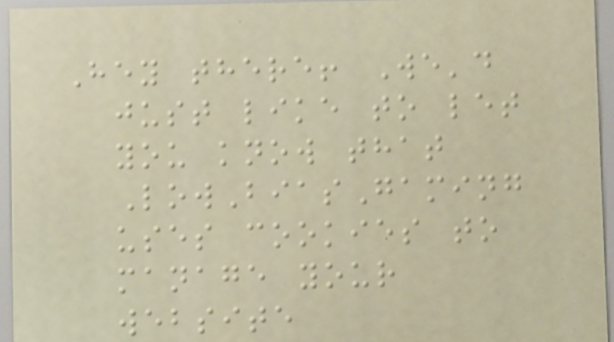Hey there! We'd
just like to let
you know that
LowBiasGaming
uses cookies to
manage your
website
